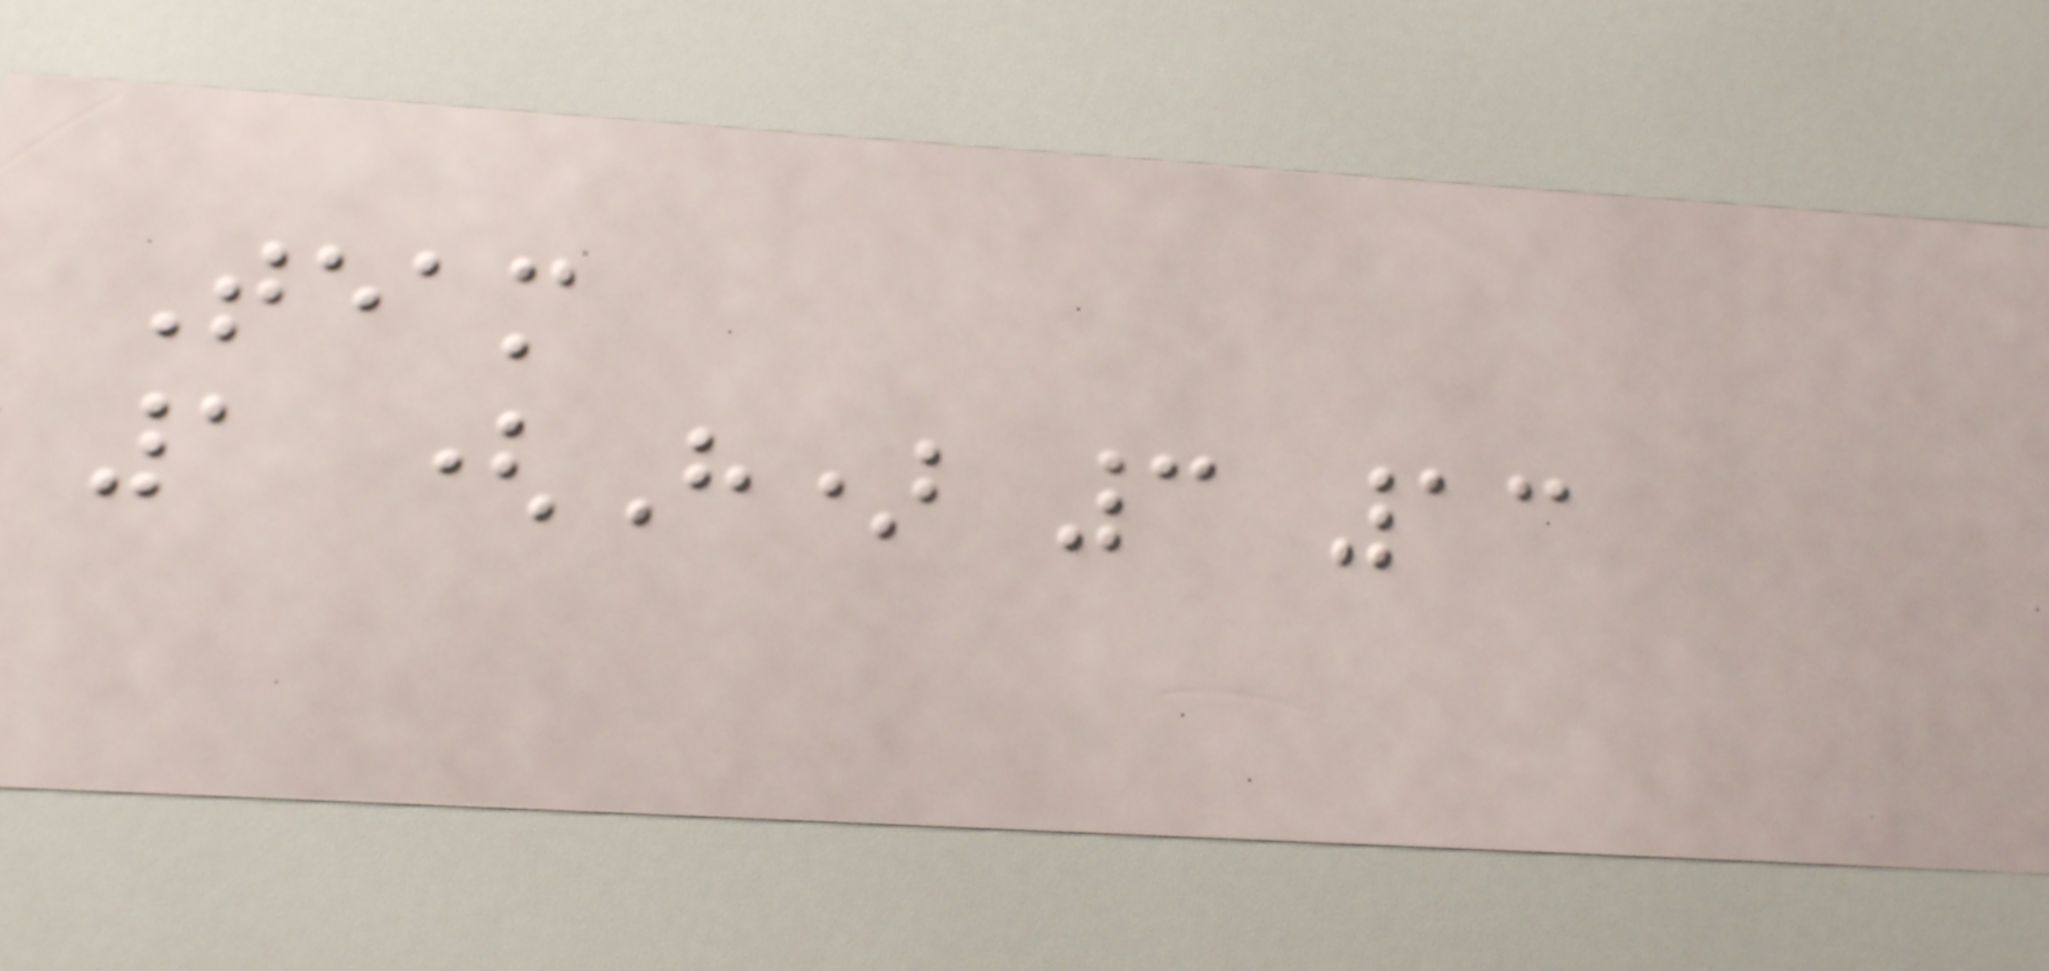Team
1 (H) 3 13
